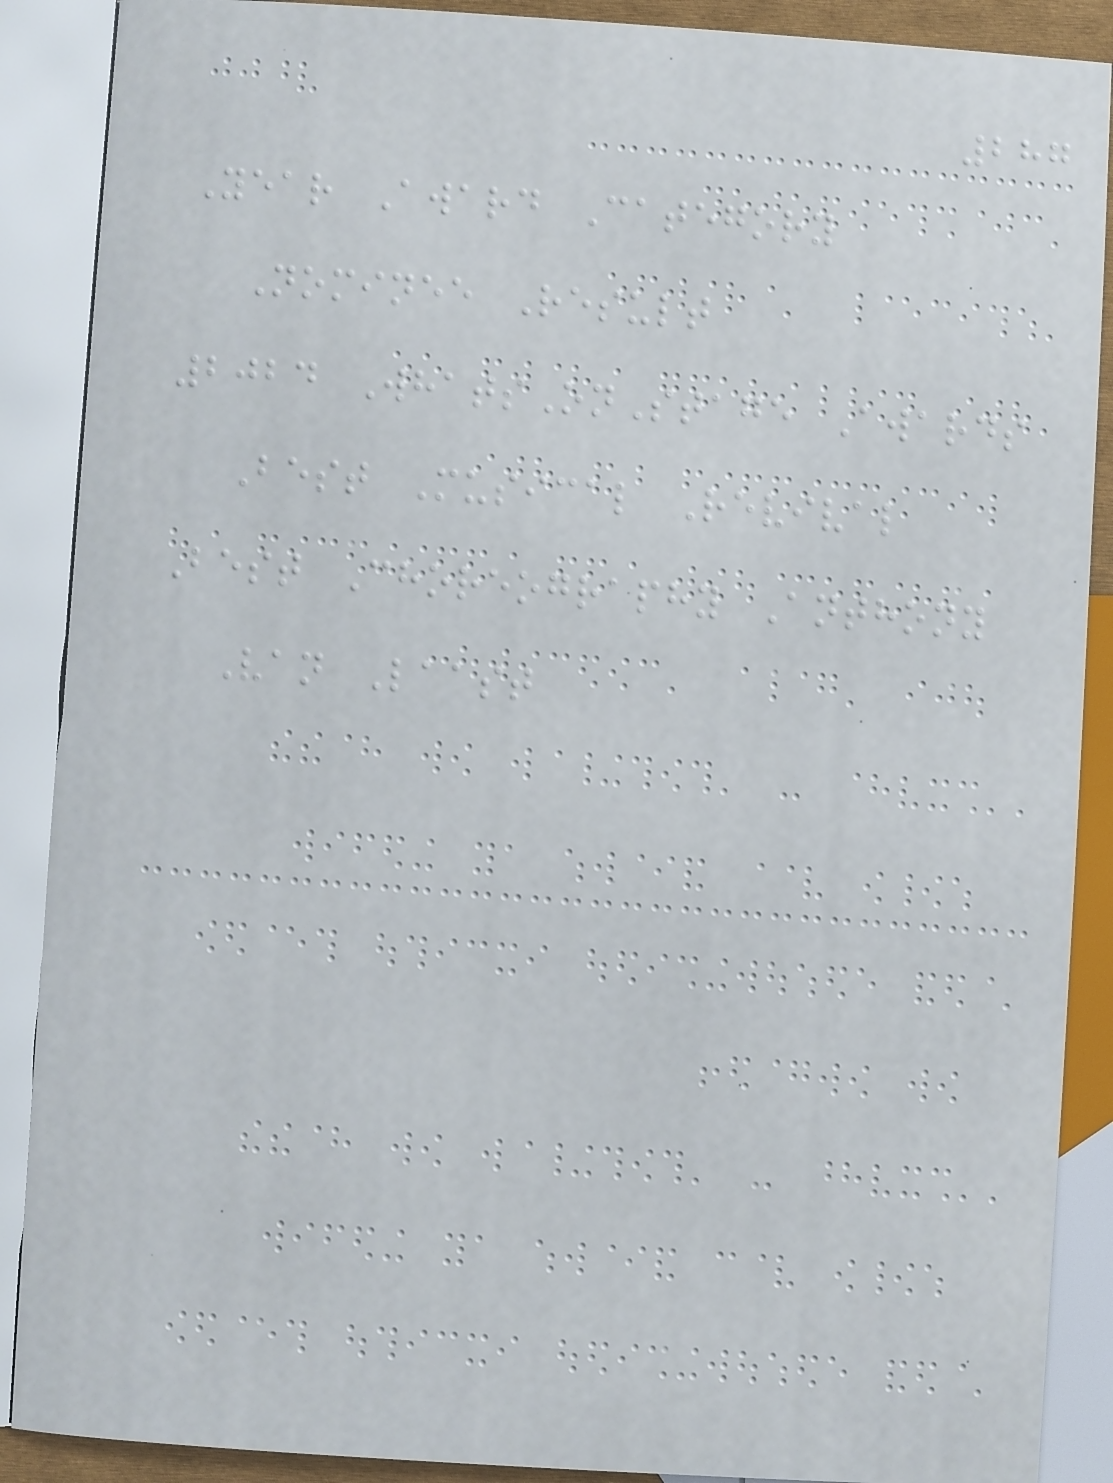287
Year Award Category
Nominee Result
2024 WhatsOnStage Awards
Best Musical Revival
Best Choreography Anthony
Van Laast
